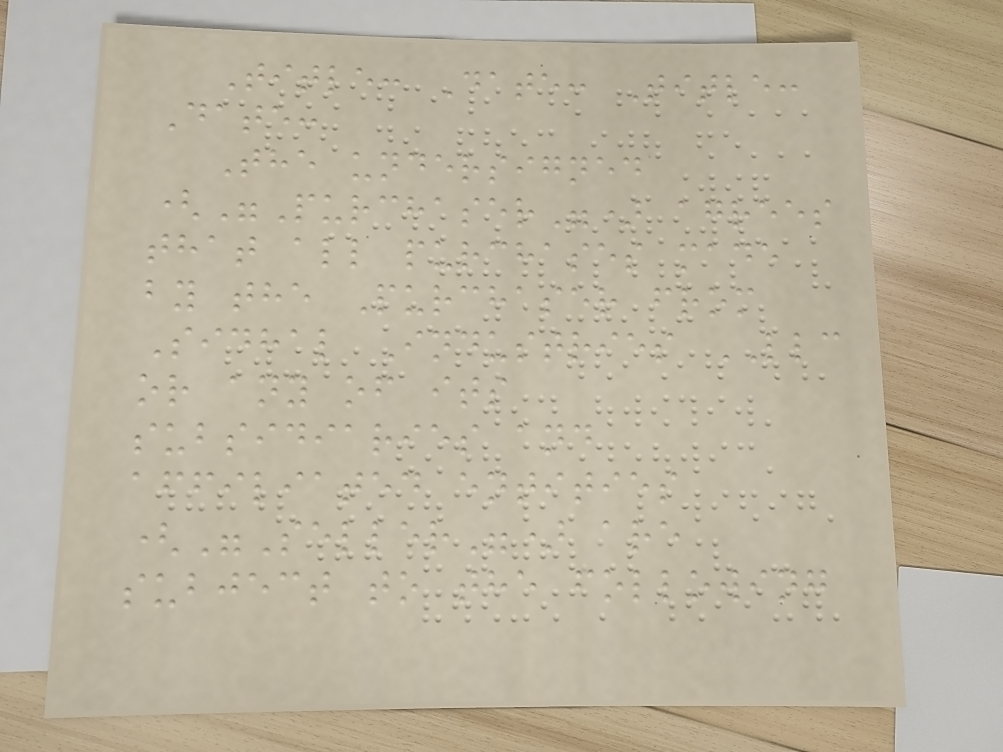Title: Date: Title:
Date:
The undersigned
("Purchaser") agrees
that all purchases made
by the Purchaser from
Sidhal Industries LLC
or any of its
subsidiaries and
affiliated entities
("Seller") are
subject to the following
